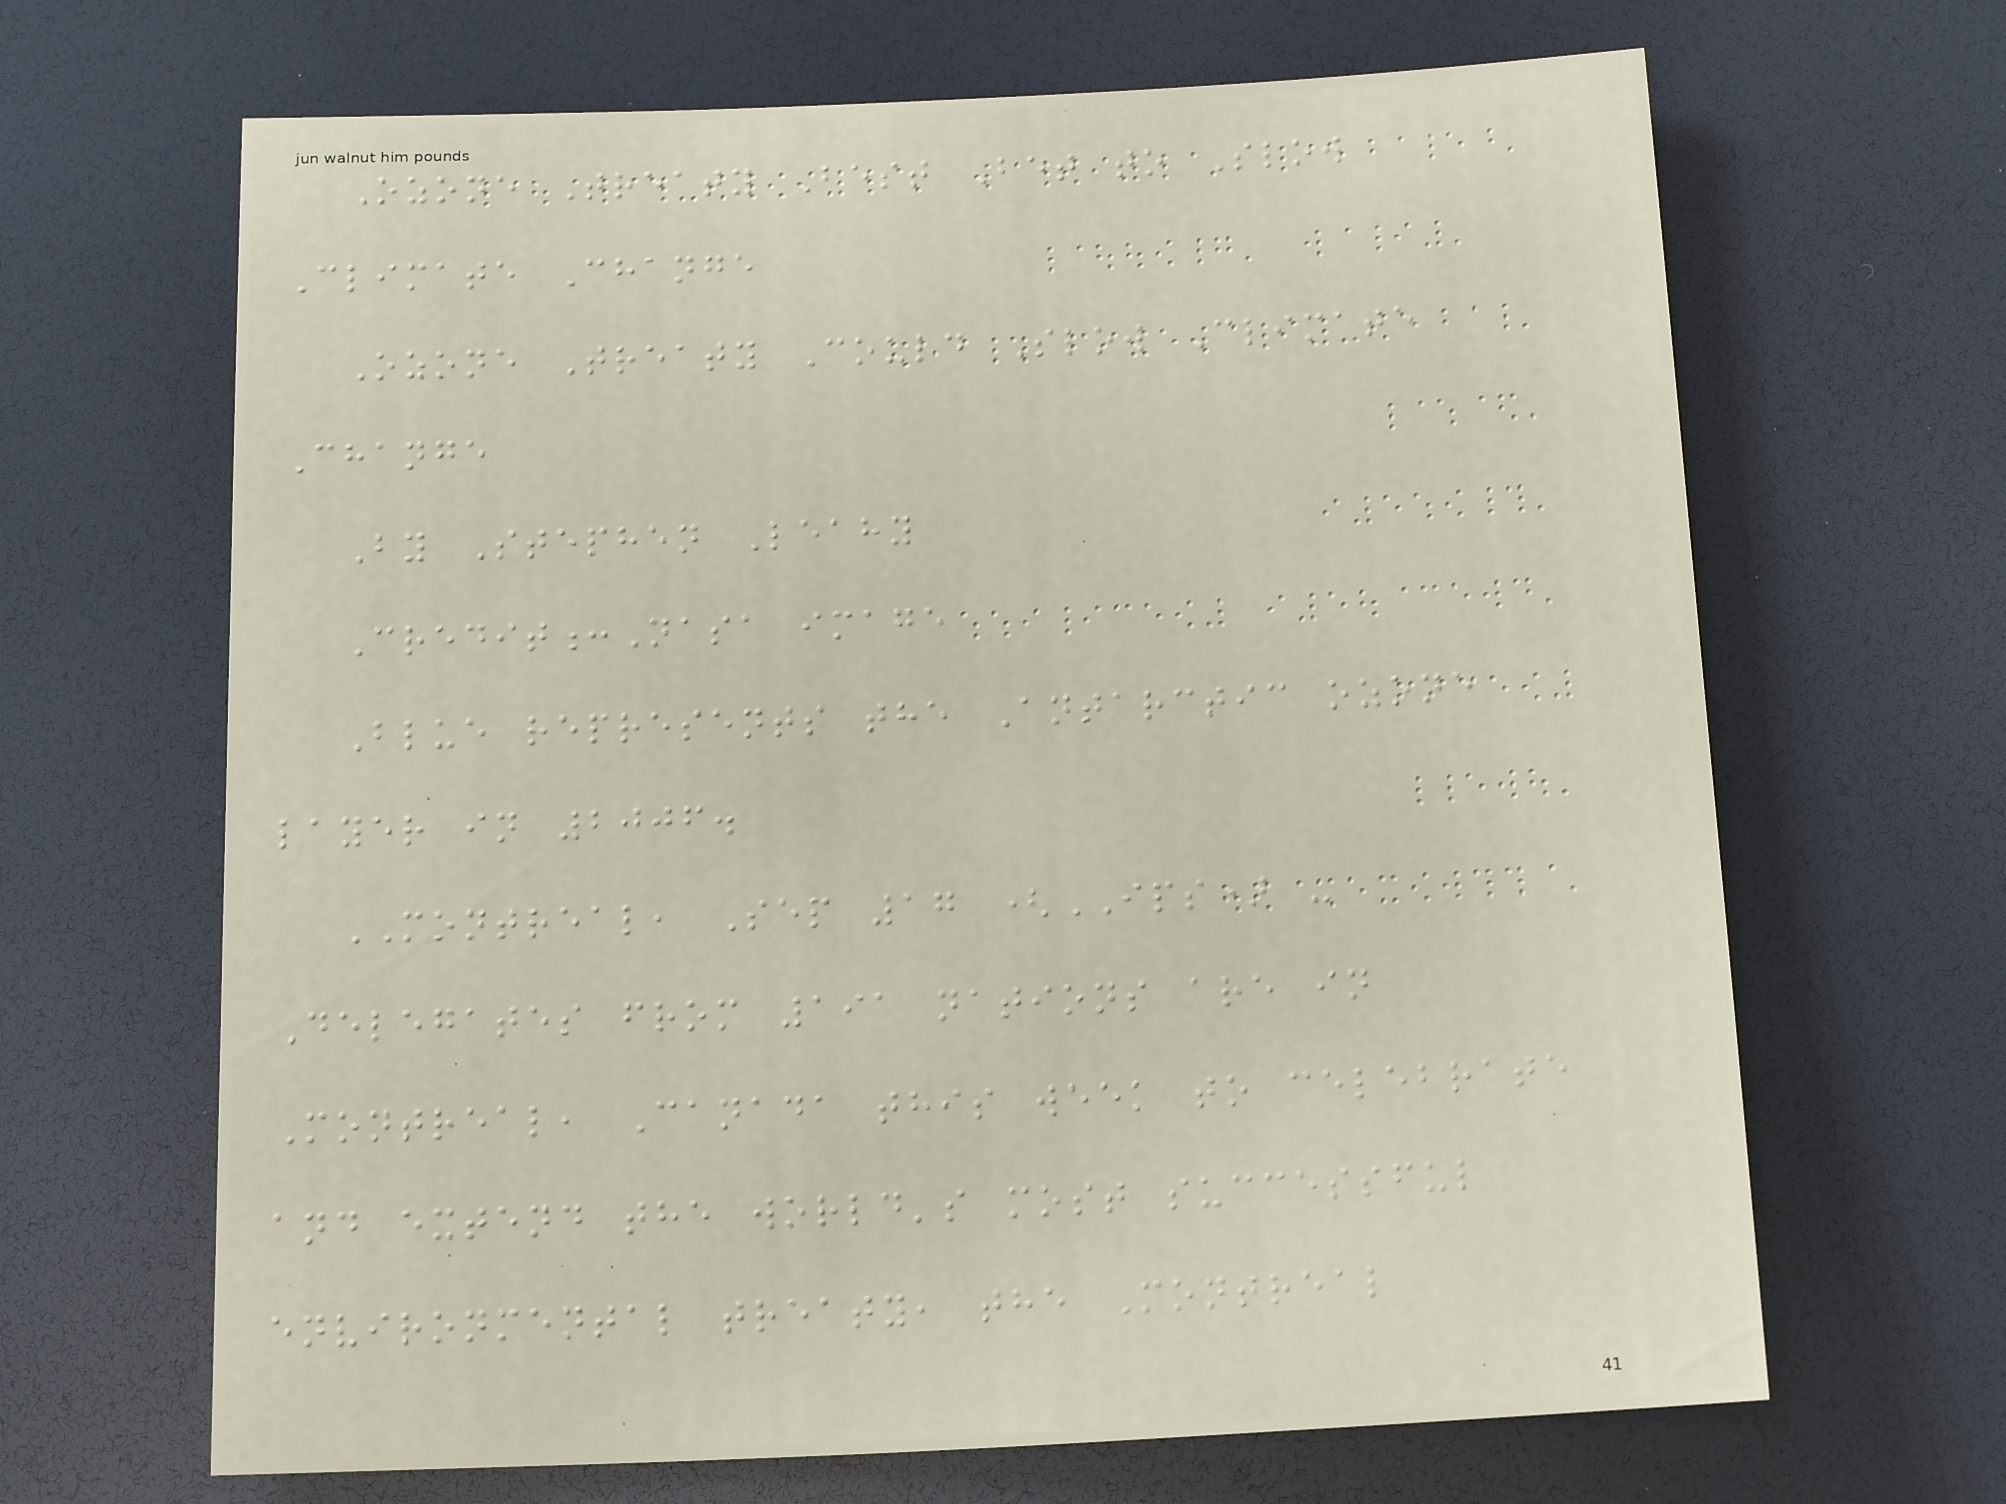Ozone Treaty Best Bet to Slow
Climate Change
Ozone Treaty Could Slow Climate
Change
By Stephen Leahy
Credit:Nasa image
Blue represents the Antarctic ozone
layer in 2006.
MONTREAL, Sep 17 (IPS) -
Delegates from 191 nations are in
Montreal, Canada this week to celebrate
and extend the world's most successful
environmental treaty, the Montreal
